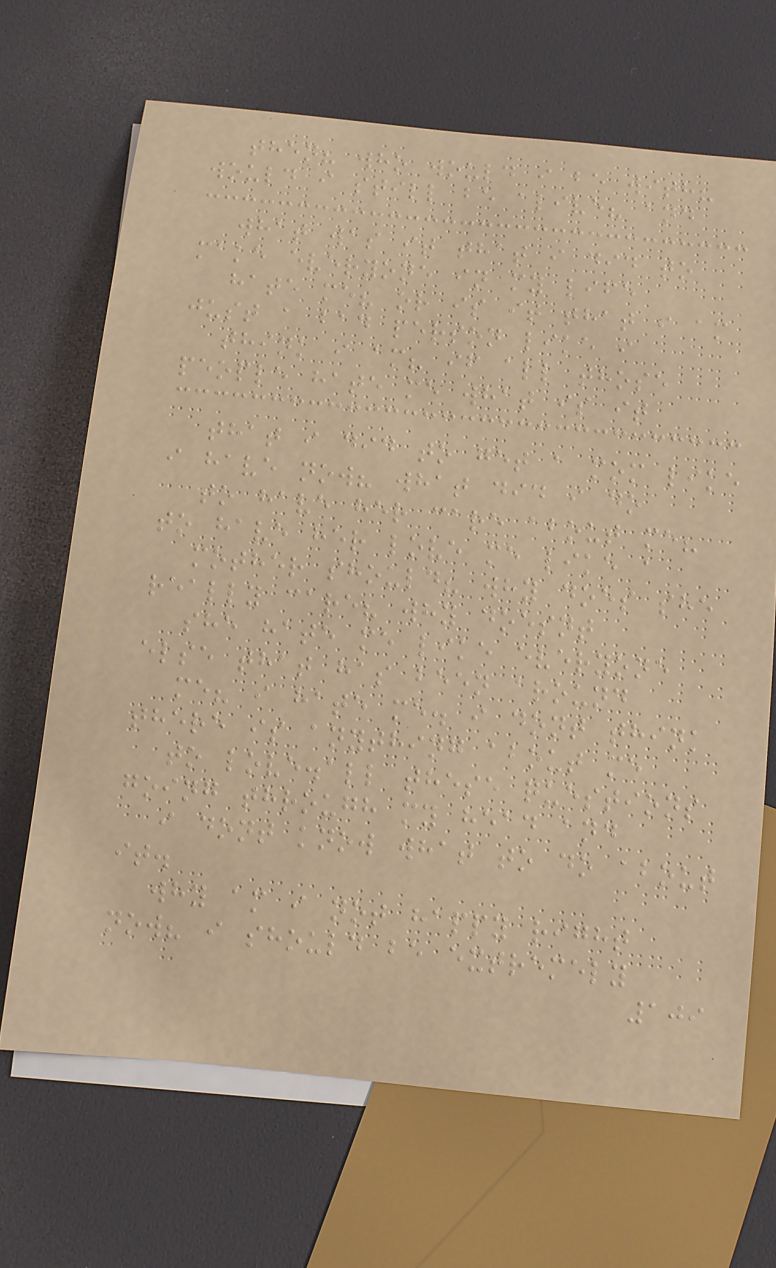then? who would i be with?
would i still be alive? and
what was it that i did to
make everyone in my life
hate me? or is it that i am
just a bad person like i
think i am? if all those
people hate me what is it
that i did to get a mom like
i have now? what did i do
to have her care about me?
to have her love me like a
mother should? why does she
really care? why doesnt
she hate me like everyone
else that has been around
me? i hate me. i dont think
there is anything about me
to love.all these questions
going through my head and
i dont know what to do about
it.
why am i not happy right
now? i should be extremely
109
